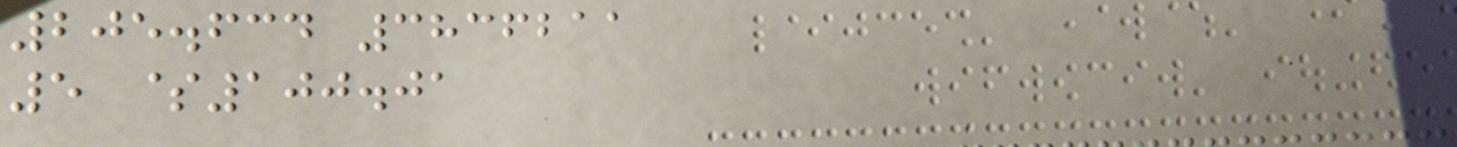205.634 3836211
5 $100.01
